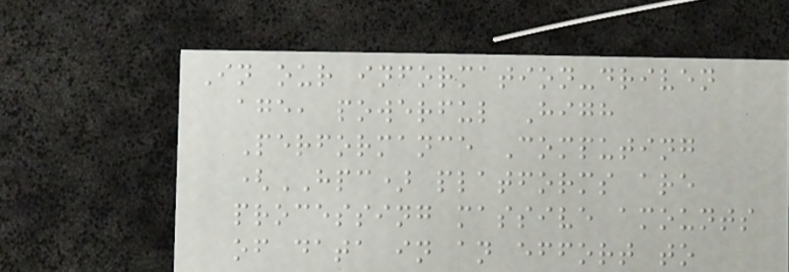In our information-driven
age, powerful High
Performance Computing
(HPC) platforms are
processing massive amounts
of data in an effort to
